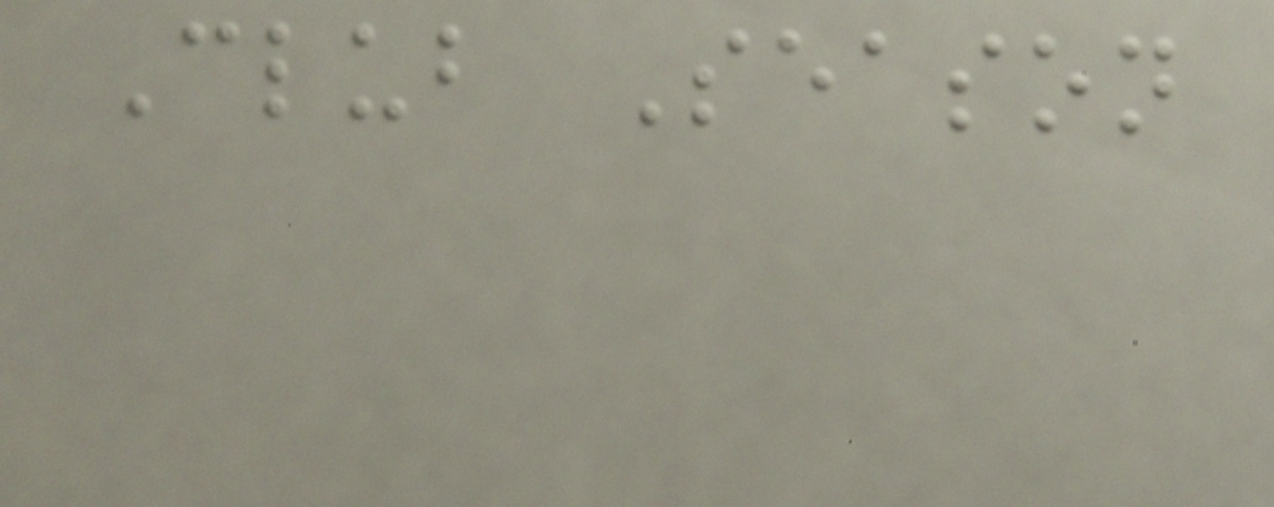Club Season
